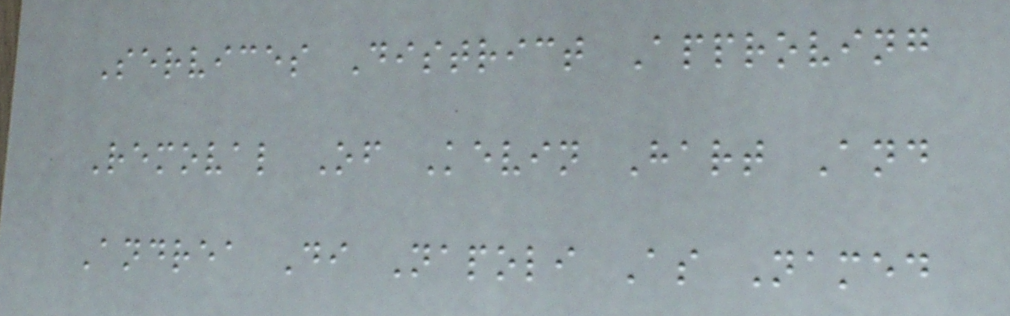Services District Approving
Removal Of Kevin Hart And
Andrea Di Napoli As Named
